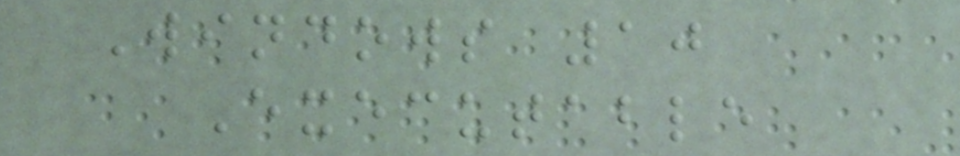Windows 10
Executable
